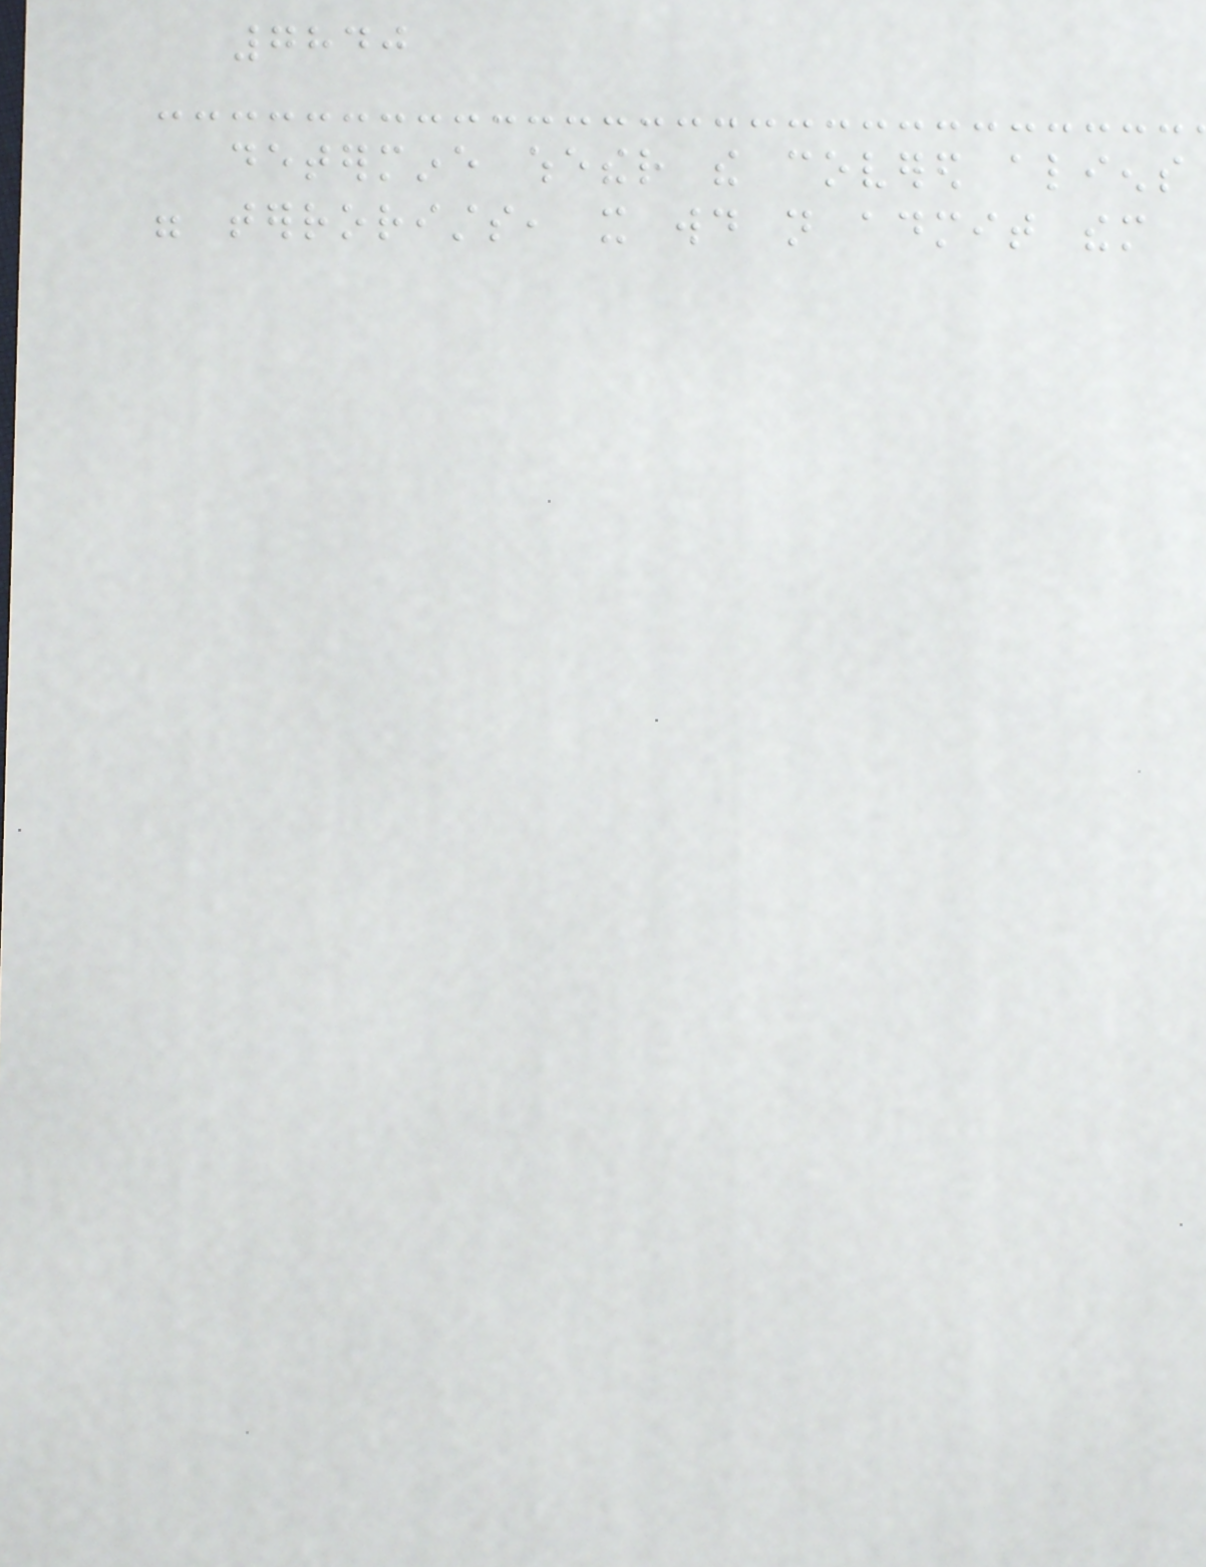7840
determine whether the covered aliens
were terrorists, it would not admit them
